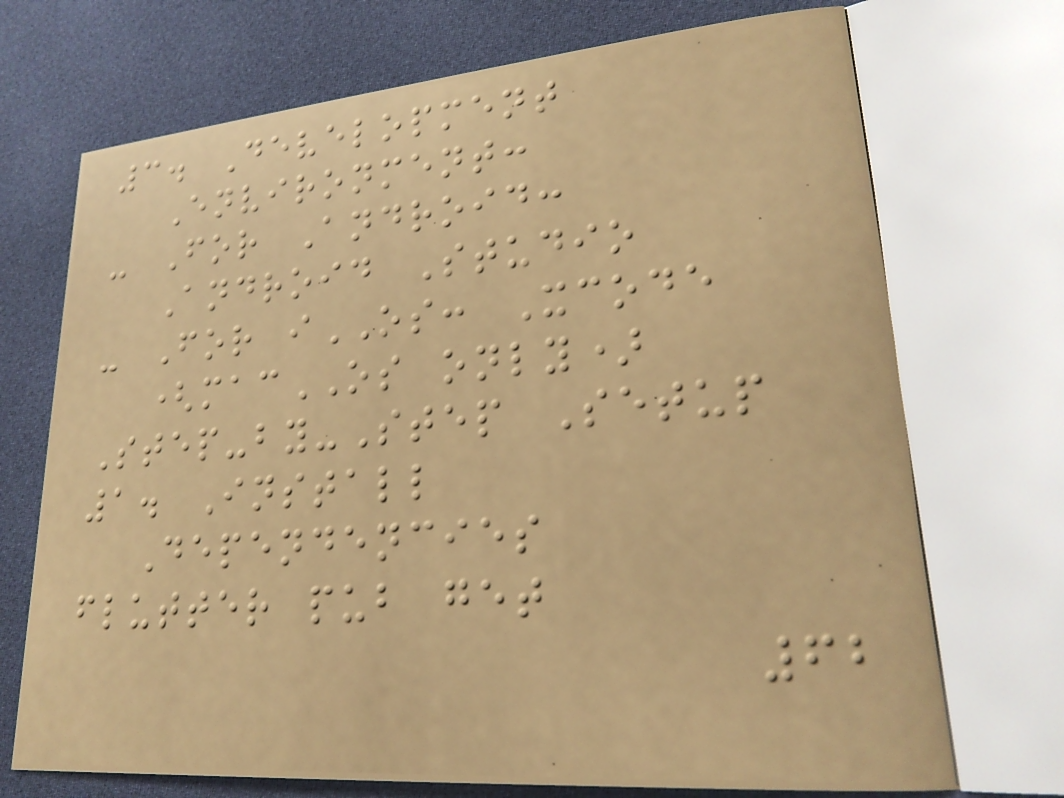3. Development
Environment:
- For Android:
Android Studio
- For iOS: Xcode
(macOS only)
Step-by-Step Setup
1. Install
Dependencies
flutter pub get
62
